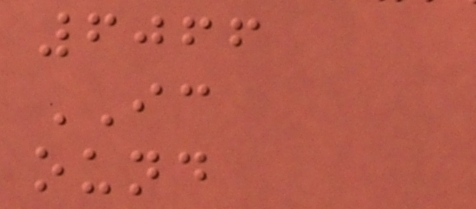6066
IC
ound
